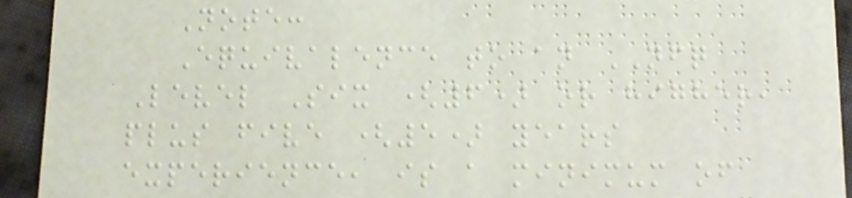Note:
Equivalence to an NFQ
Level Six (6) or higher,
plus five (5) years
experience, is a minimum of
